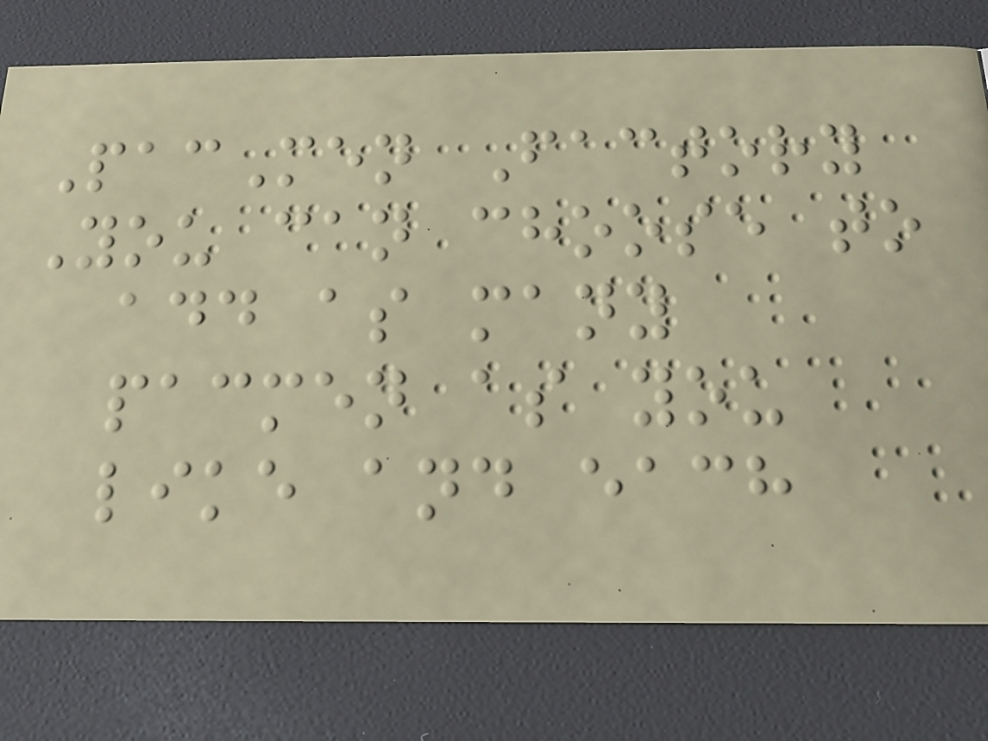PacMen Factory
You can choose to
add as many
pacmen as you
like and each
